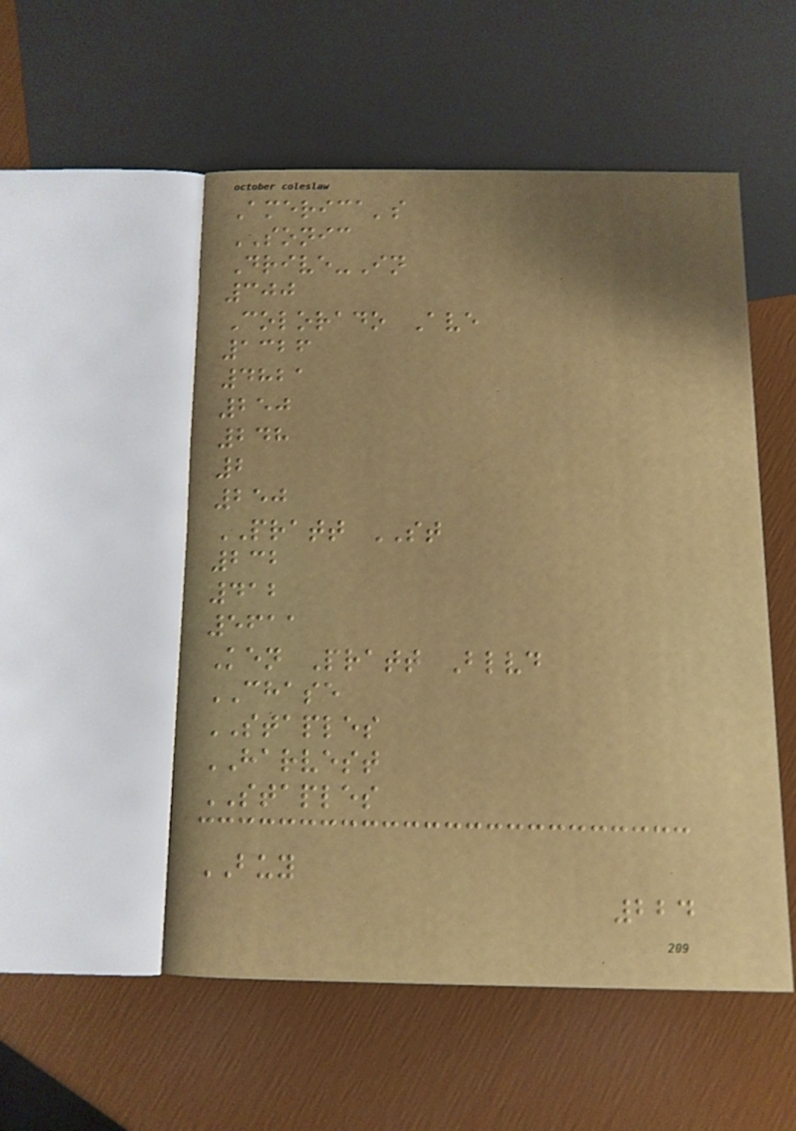America's
SONIC
Drive-In
300
Colorado Ave
1326
4821
250
248
2
250
PRATT ST
232
412
5611
Ken Pratt Blvd
CHASE
STAPLES
HARVEST
STAPLES
BUY
224
